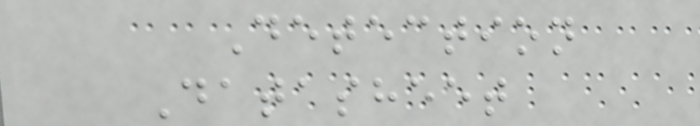Detection
Datasheet
